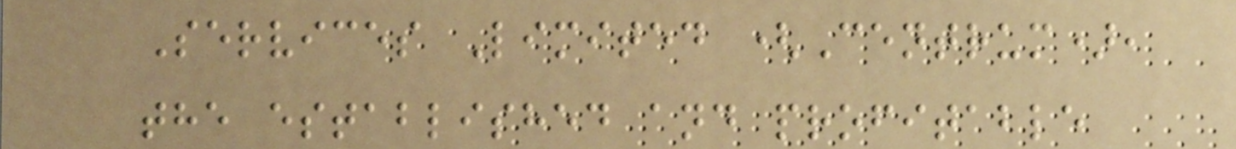Services Limited (Centrum),
the established and profitable
